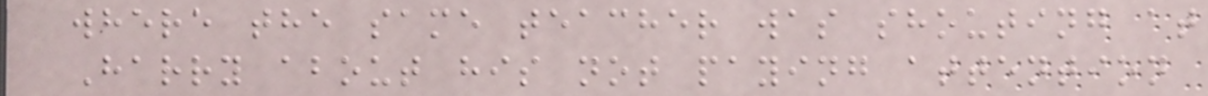where the same teacher was shouting at
Harry about his not paying attention
